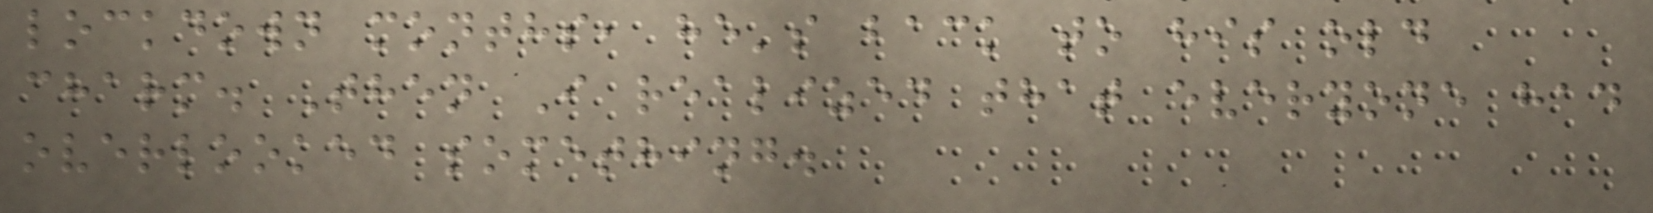lockdown months, he's back to his old
charm. Then I realized that everyone had
overlooked something.
